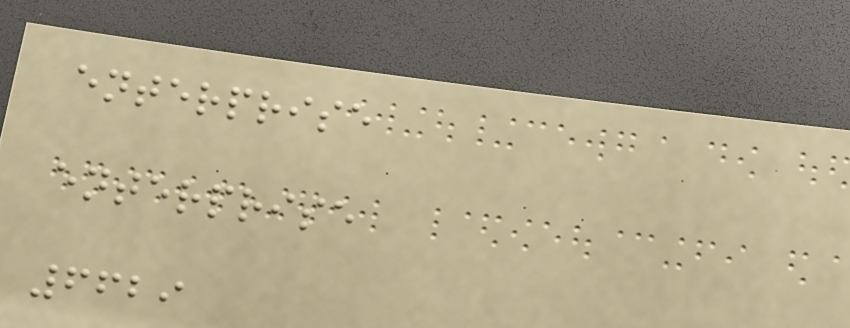enterprise
enterprise
6629
